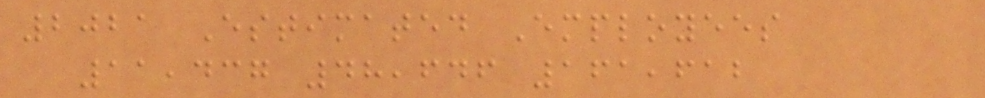2021 Estimated Employees
11,437 48,646 161,612
